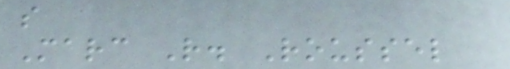s
Marc R. Roussel
